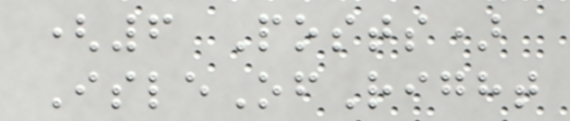(6 Posts)
IsleOfRight
